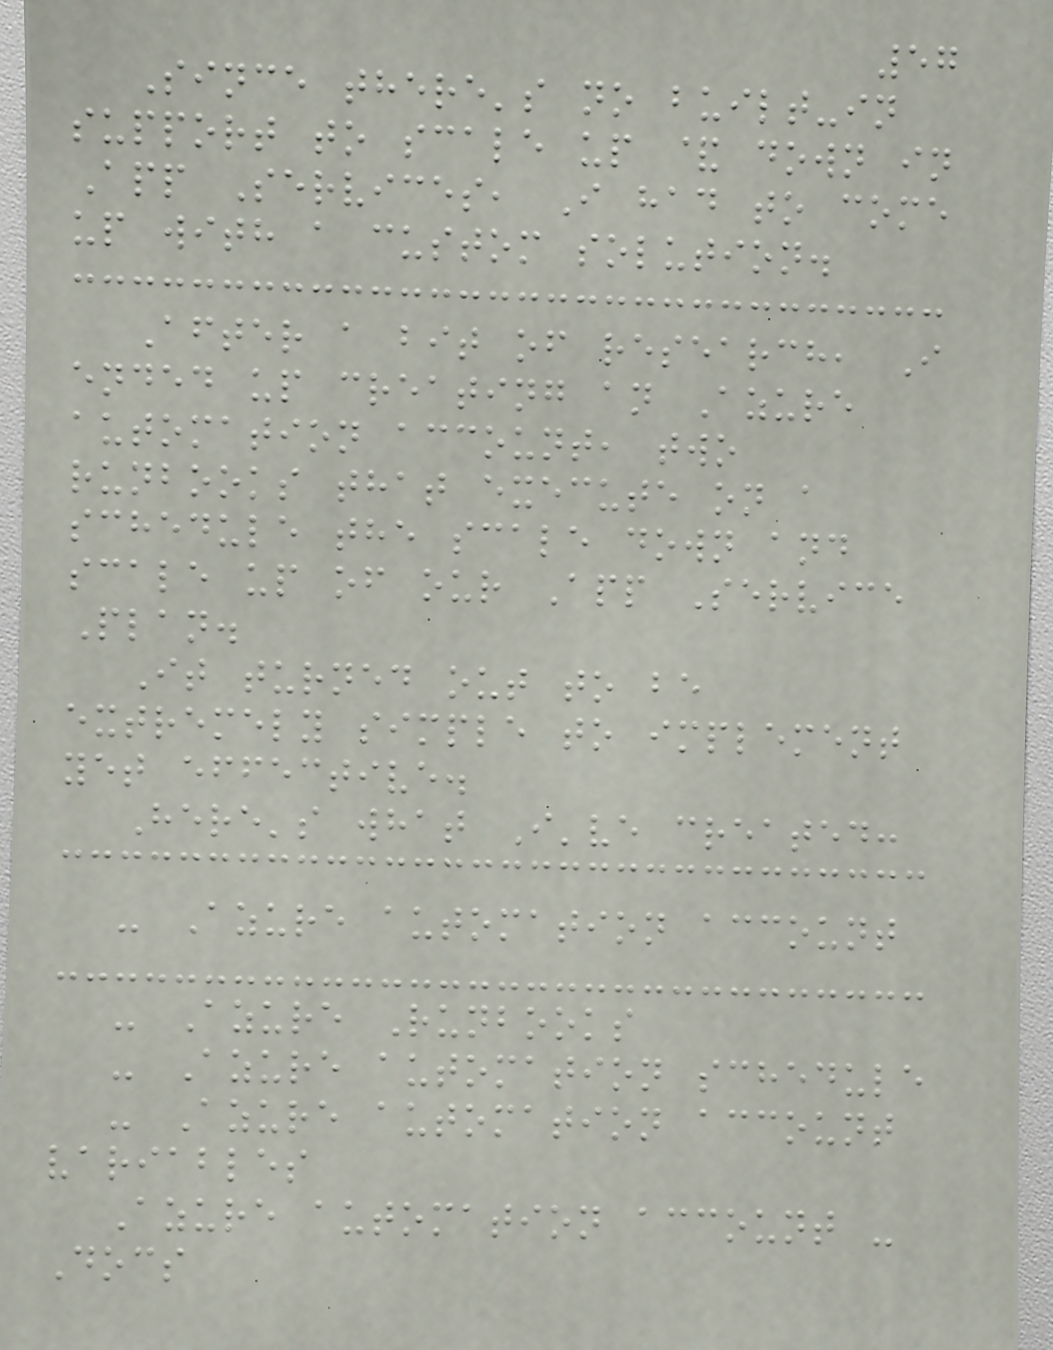57
Since there's no built-in
support to scale up & down in
App Services, I had to come
up with a custom solution.
After a bit of research, I
ended up creating an Azure
automation account, two
runbooks that execute on a
schedule the scale down and
scale up of our App Service
Plan.
It turned out to be
extremely simple to implement
yet effective.
Here's what I've created:
- Azure automation account
- Azure Runbooks
- Azure automation schedule
- Azure automation account
variables
Azure automation account -
Docs
